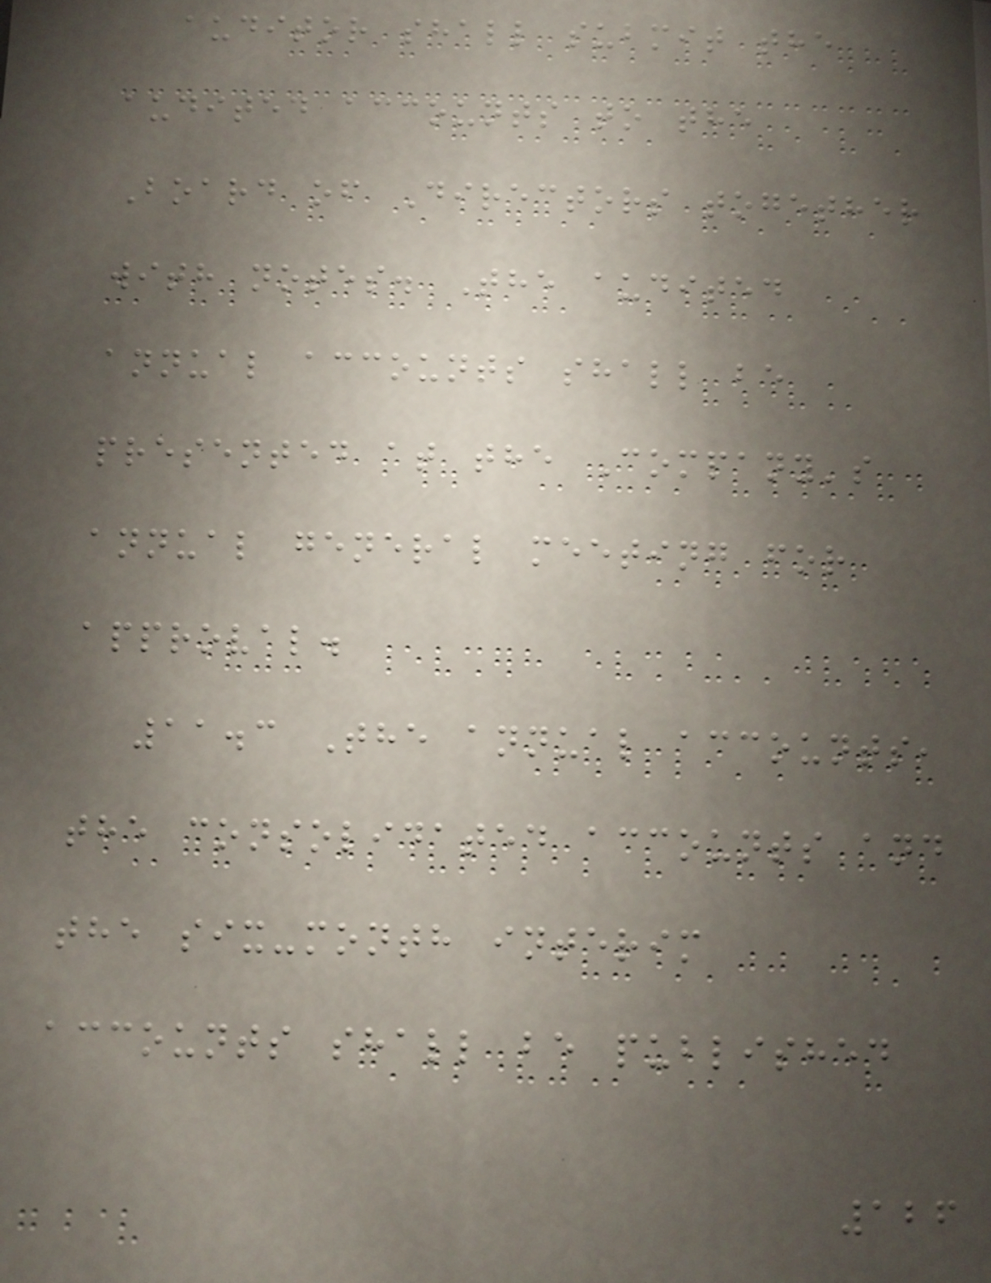auditor shall submit the
audited accounts to the
Board of Directors together
with notes. The audited
annual accounts shall be
presented at the Company's
annual general meeting for
approval.
11.3 The annual accounts,
the consolidated accounts and
the six-month interim
accounts shall be published
126
